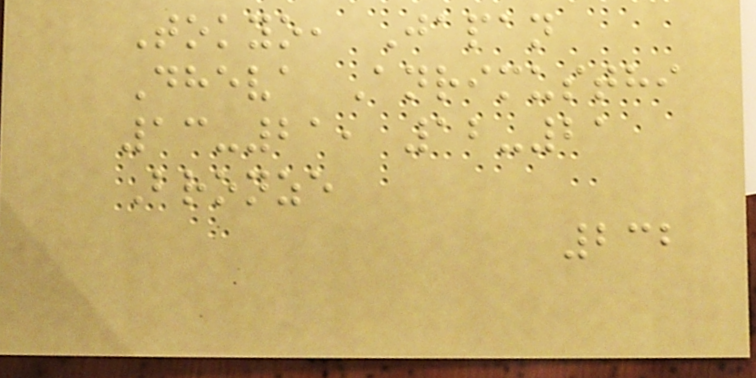Tokyo, Japan
Dheva Anrimusthi
13-21, 12-21
Bronze
232
